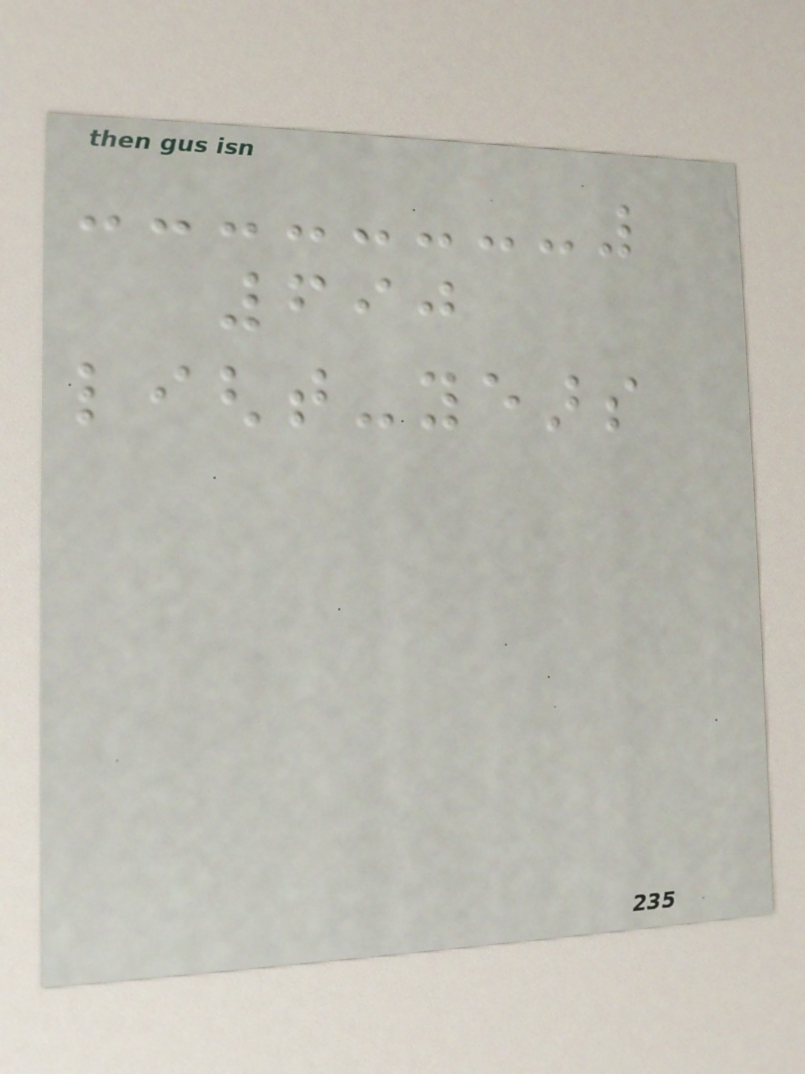690
light-years
